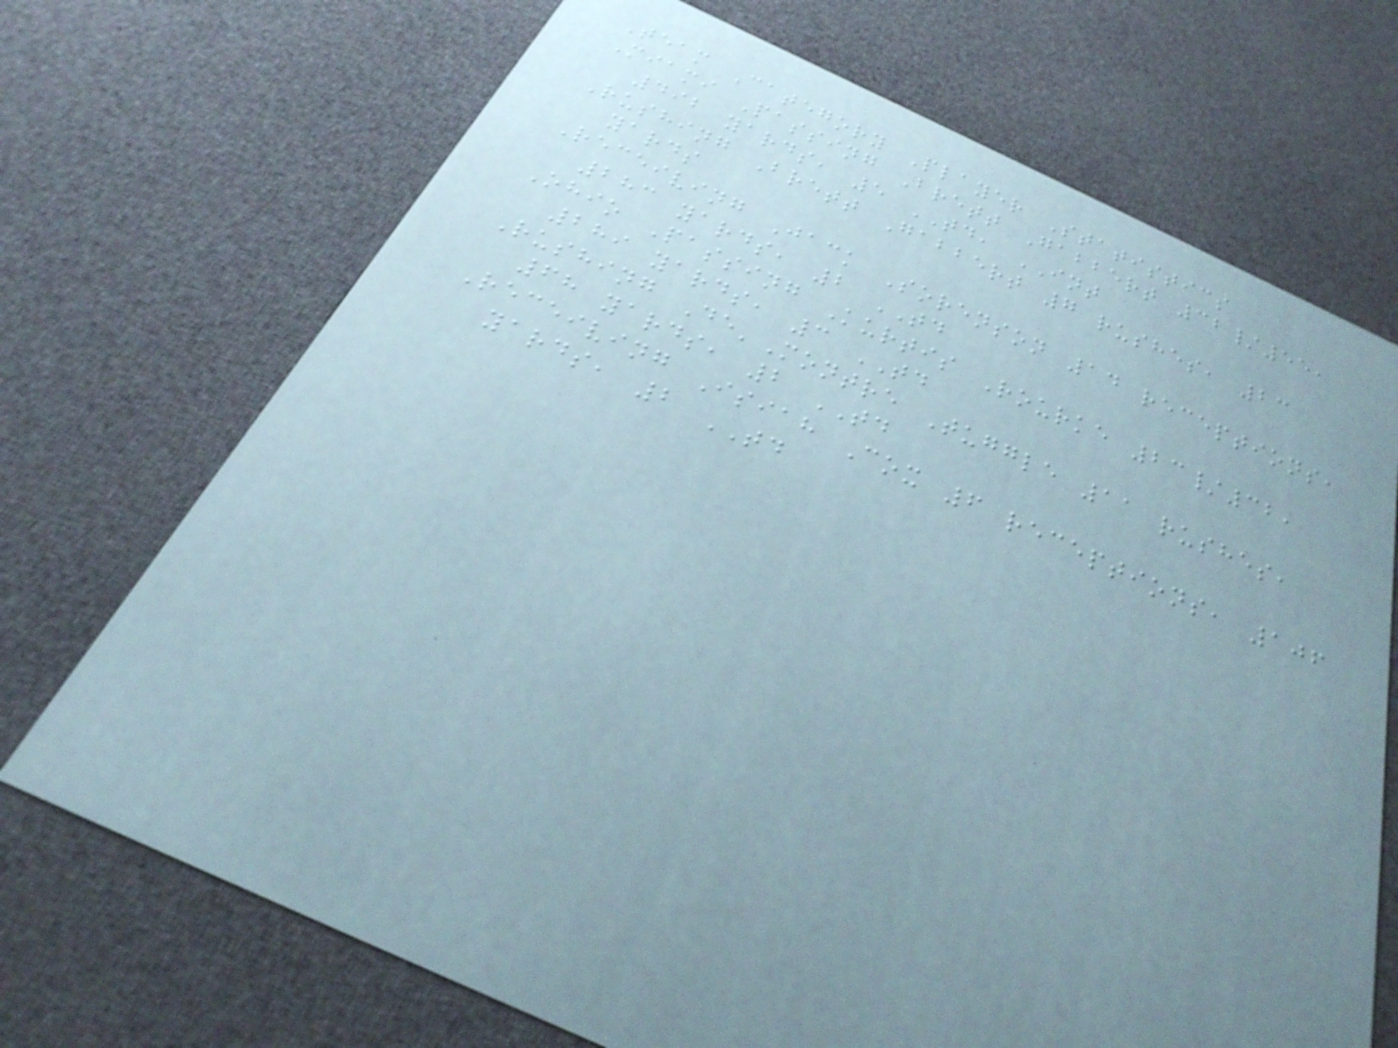Team Category Player Statistics
Miami Passing Brett Gabbert 32/55,
492 yards, 5 TD, INT
Rushing Brett Gabbert 7 rushes, 23
yards
Receiving Jack Sorenson 14 receptions,
283 yards, 2 TD
Ohio Passing Kurtis Rourke 23/32,
289 yards, 3 TD
Rushing De'Montre Tuggle 11 rushes,
68 yards, 2 TD
Receiving Isiah Cox 6 receptions, 106
yards, 2 TD
